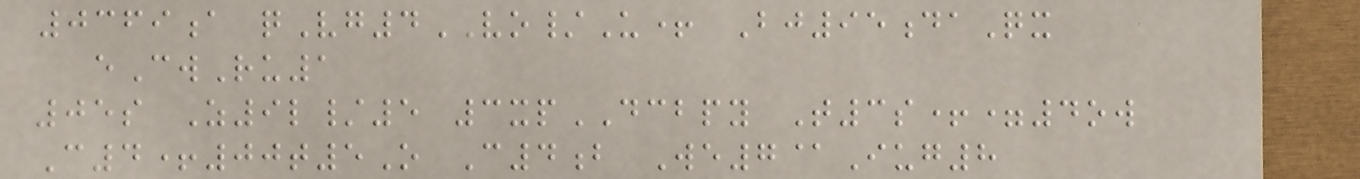0369a qVg4VO/U+ Bj95daQx
eCwRu1
05s Z9l/5 3xpDCBPY T3s+=4ow
C4+00t5O C4b We7@Iug8
